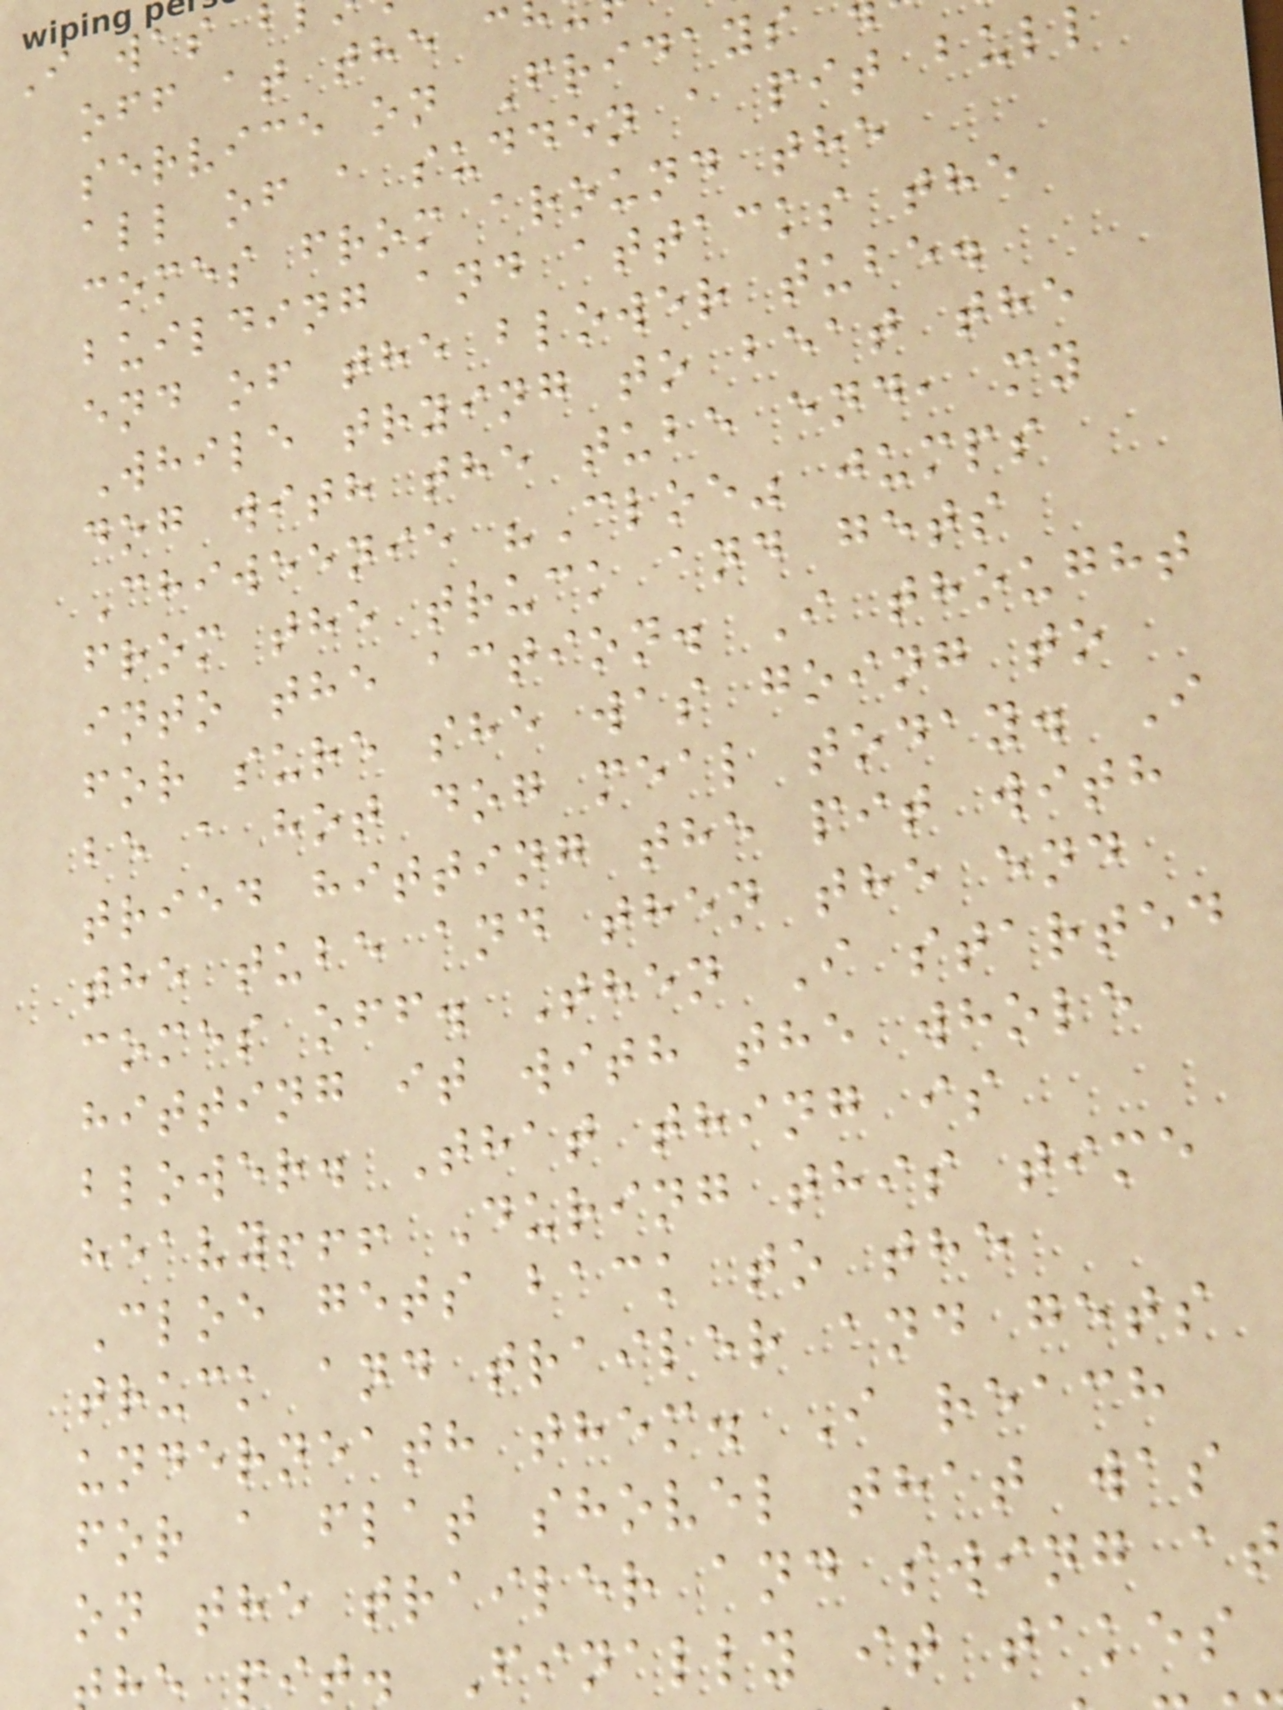off at the c
service on Fridays
all of a sudden a pit bull
comes from around the
building and attacks the
end of the blower tube.
While trying to beat the
dog with the tube end, my
Chiweenie "Cloe" jumps
from the truck and gets
into the action. I thought
for sure she was going to
be a hot dog meal today. I
tried hitting the pit with
the tube and then the end
comes off. Then I started
hitting it with the whole
blower. That thing is
heavy!!! During this time
Cloe gets back to the
truck and trailer and gets
underneath them. I reach
for a flat shovel that was
on the trailer and swing at
pit. Finally it takes
